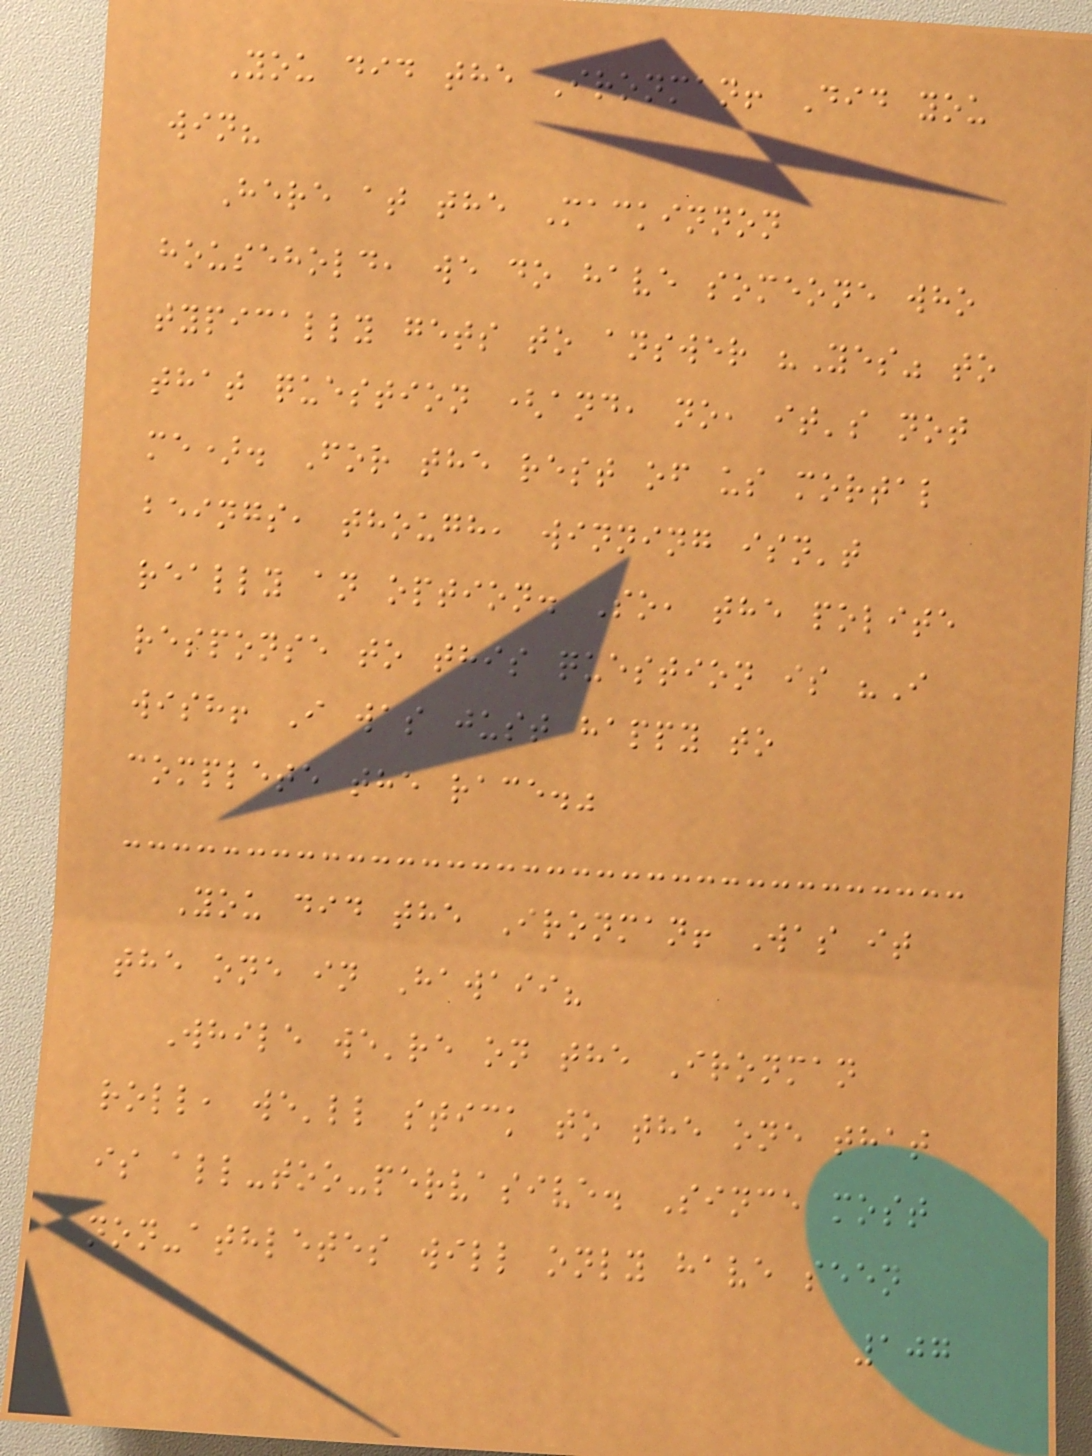You did the Ironman! Did you
win?
Here at the Mackinnon
household, we do have someone who
typically gets to answer "Yes" to
that question (and, no, it's not
me). For the rest of us mortal
beings, though, winning isn't
really an option. So, the polite
response to this question is "I
wish! I was just happy to
complete the race."
You did the Ironman! Was it
the one in Hawaii?
While we're on the Ironman
roll, we'll stick to the one that
is all-too-pervasive. Since most
non-athletes will only have seen
107
